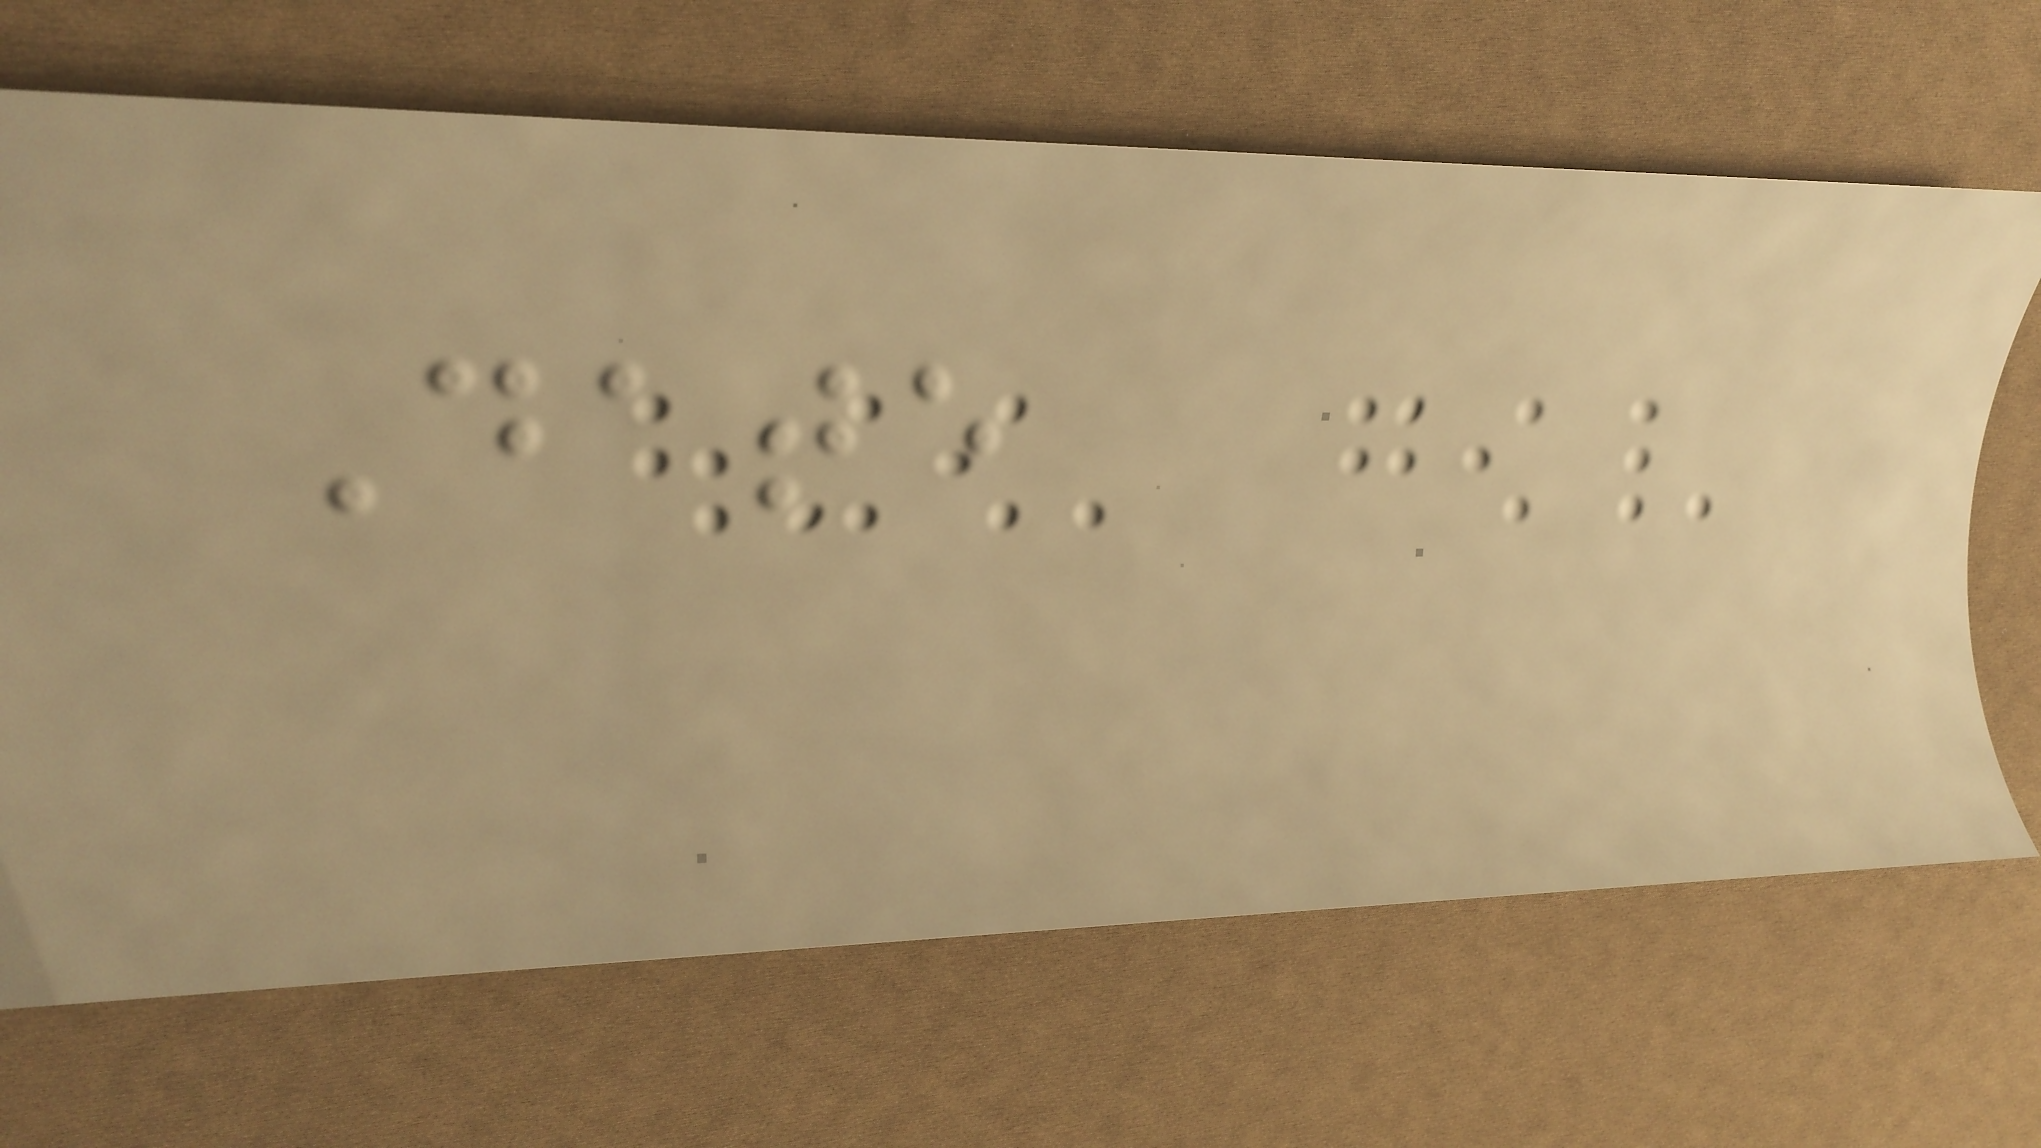Date
